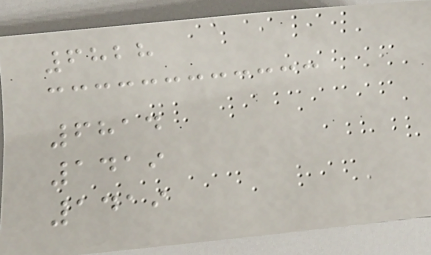6828
6814
1419
1419
